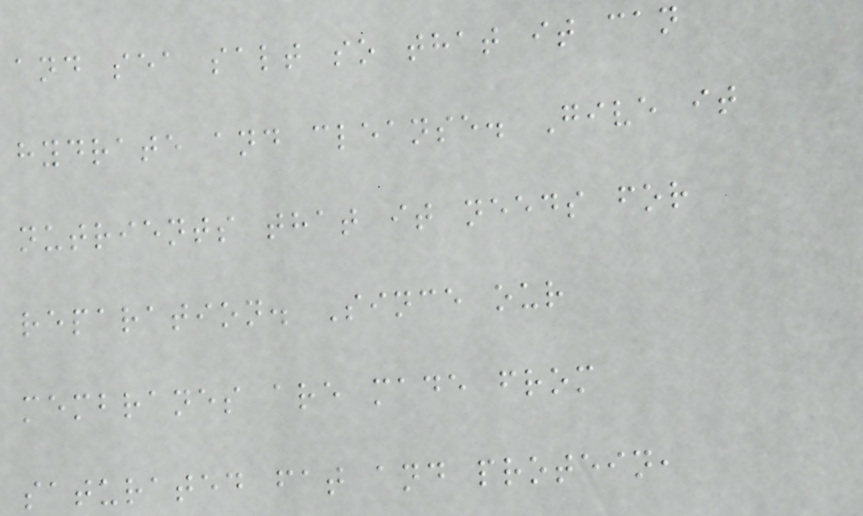and sea salt so that it can
hydrate and cleanse. Give it
nutrients that it needs for
reparation. Since our
membranes are made from
saturated fat and protein,
